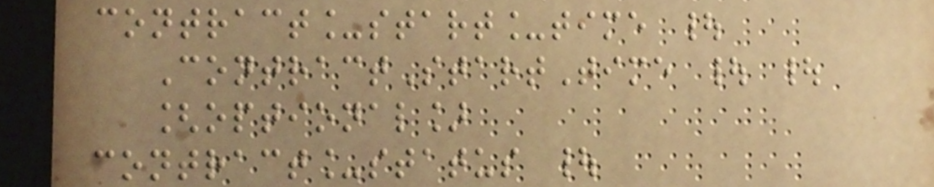contract_start_time |
ContractStartTime | |
[optional]
contract_status |
